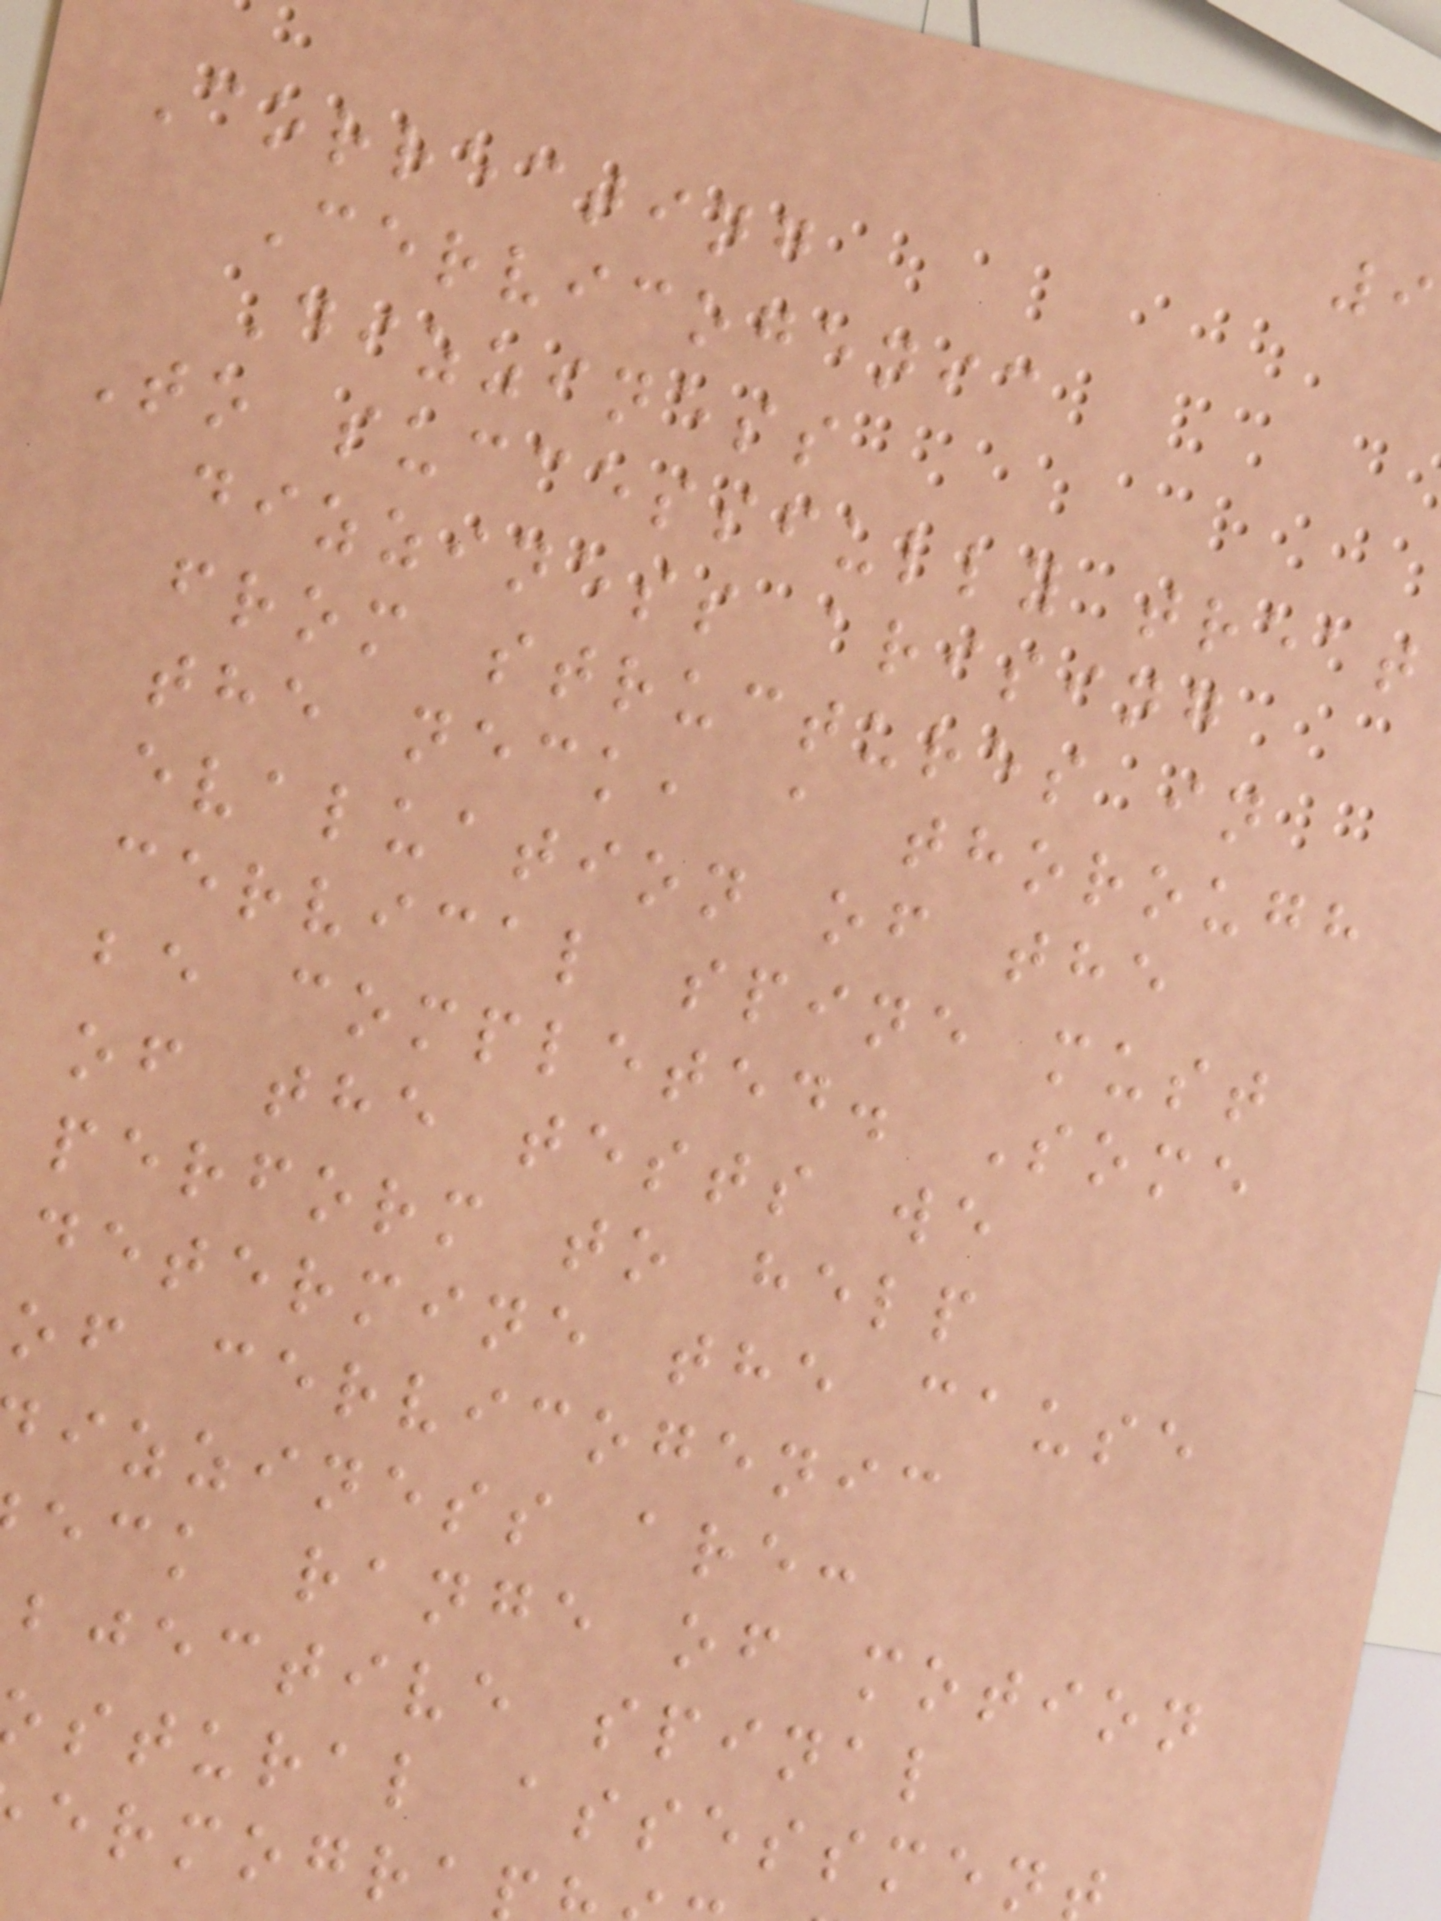Correcting
Cervicogenic
Dizziness
To successfully treat
dizziness arising
from structures in
the neck, a thorough
evaluation of the
cervical spine must
be completed. Some
of the tests we
perform to help
determine the cause
of cervicogenic
izziness are:
eck range of motion
bjective spinal
stural assessmen
